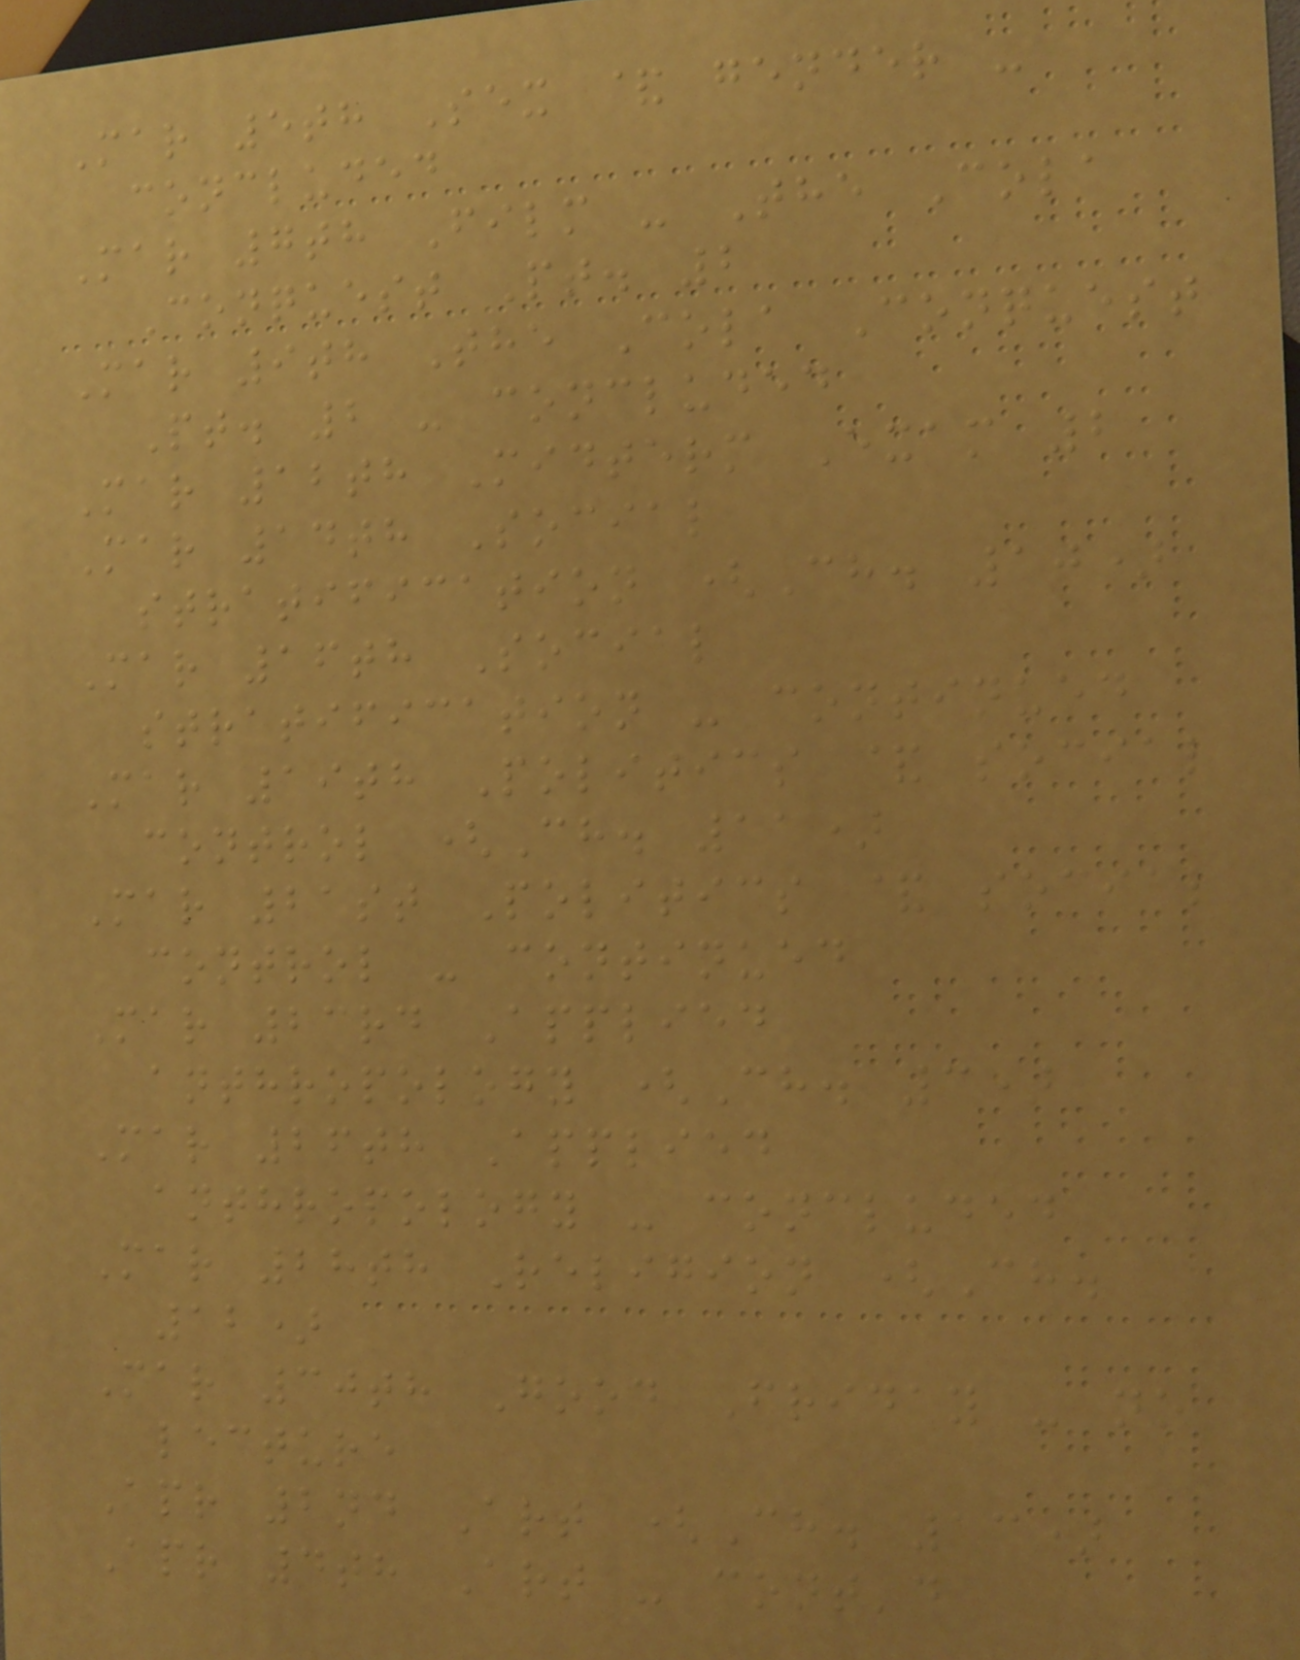Mar 5th Sex & gender -
concluded
Mar 7th Film - The Cola
Conquest Pt. 2
Mar 9th The Cola Conquest
Pt. 2 - concluded
Mar 12th Midterm Exam 2
Mar 14th Social
stratification (Ch. 10)
Mar 16th Social
stratification - continued
Mar 19th Politics & social
control (Ch. 11)
Mar 21st Politics & social
control - continued
Mar 23rd Applied
anthropology (Ch. 3)
Mar 26th Applied
anthropology - concluded
Mar 28th Religion (Ch.
12)
Mar 30th Good Friday - no
lecture
Apr 2nd Art (Ch. 13)
Apr 4th Art - cont'd
